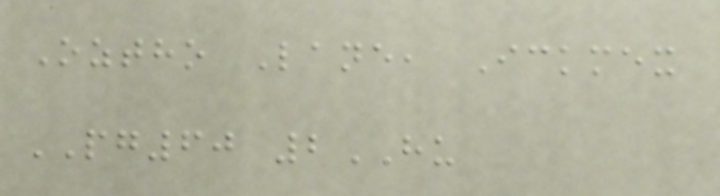Oztho Lane, Ickmex
PG60 2HU
